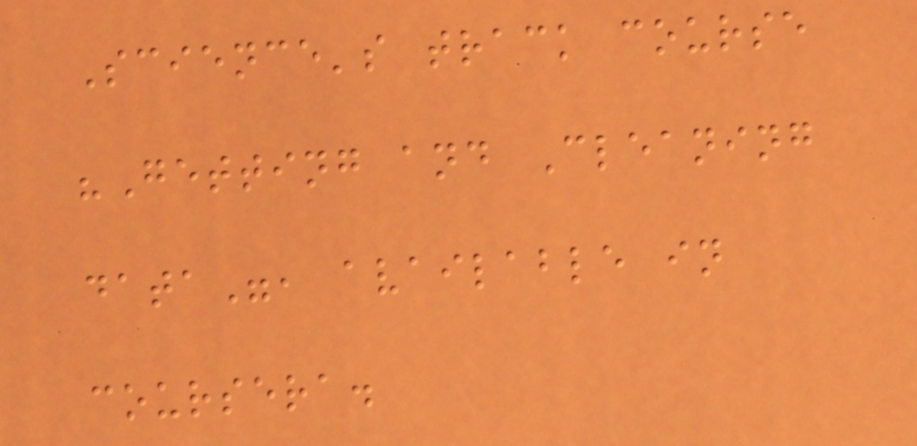Science's track course
"Getting and Cleaning
data", available in
coursera.
